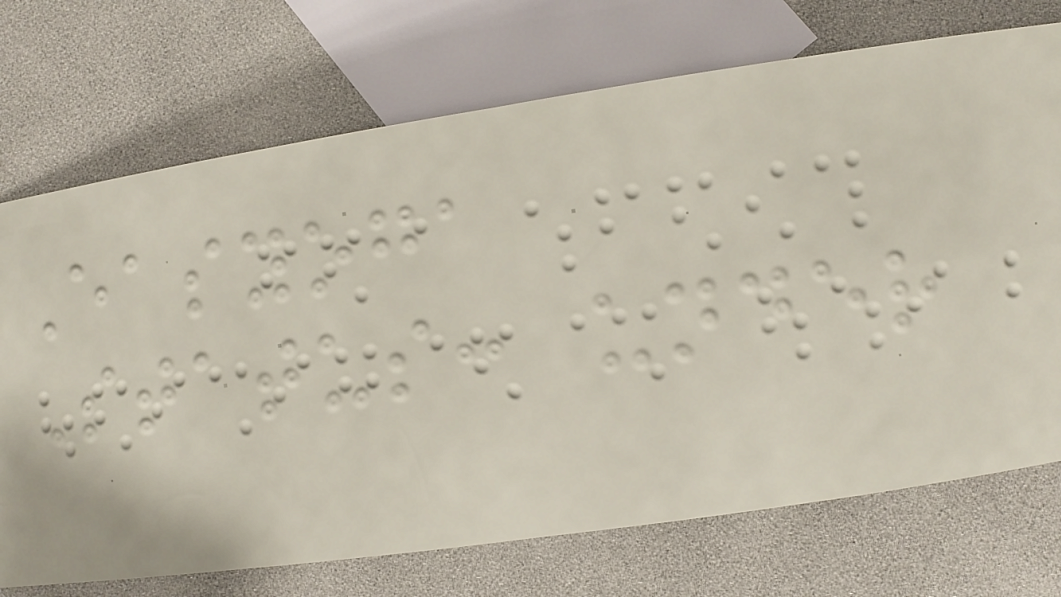Easyoga
Status: under
